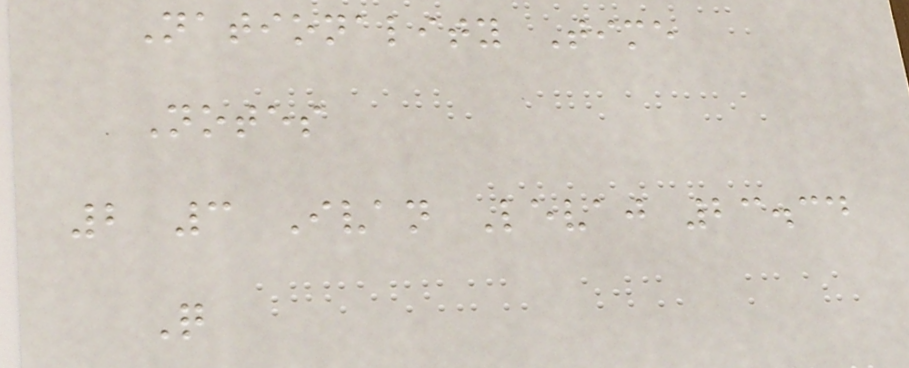Nationality Time
Notes
2 3 Ivan Levaj 23.34
Q
